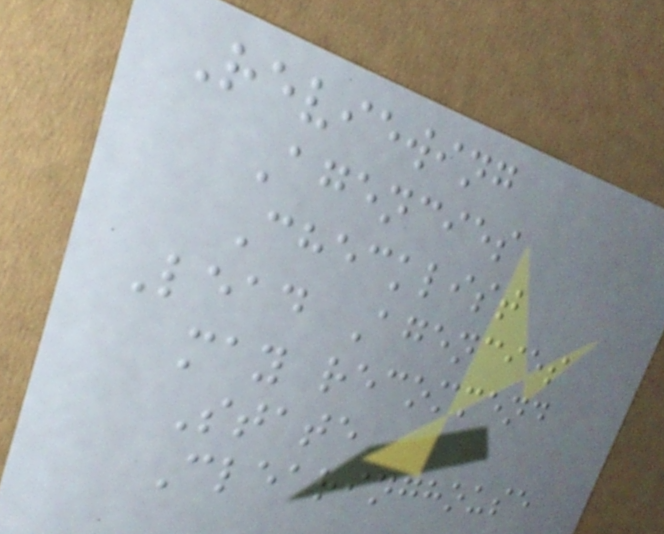Reviewing
Agencies
Checklist
Lead Agencies
may recommend
State
Clearinghouse
